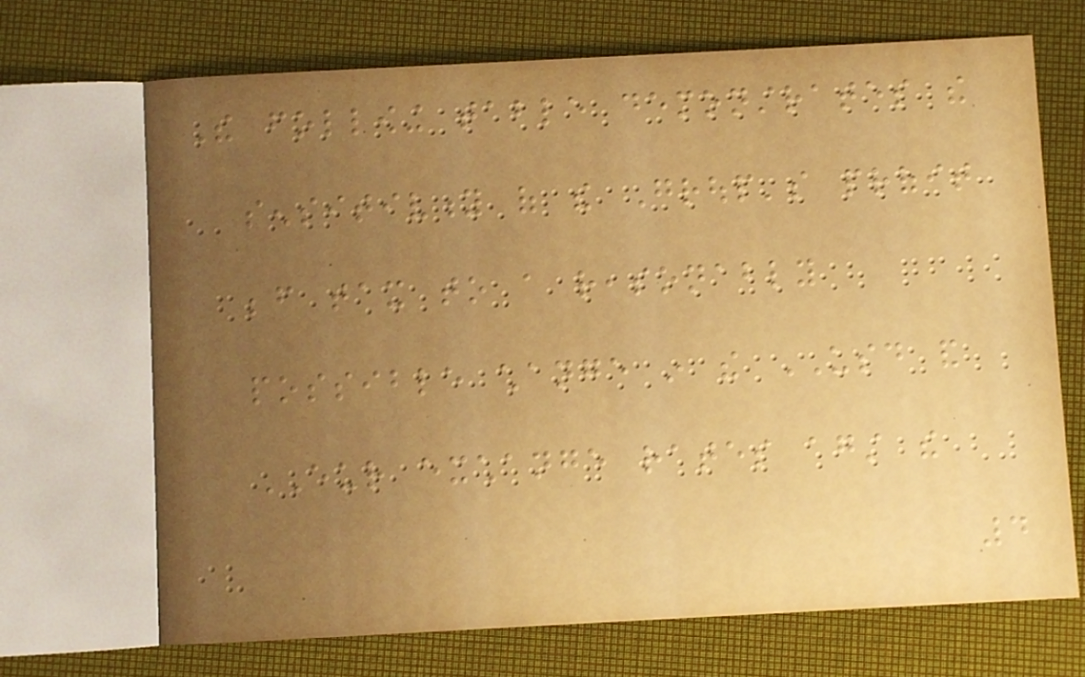The following table demonstrates the
sensitivity of the Group's profit
before tax to a reasonably
possible change in the USD and
EUR exchange rates against the
4
